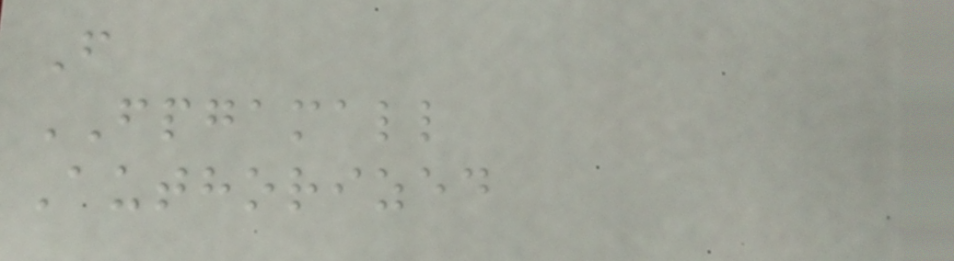F
FPGAMALL
Authorized
